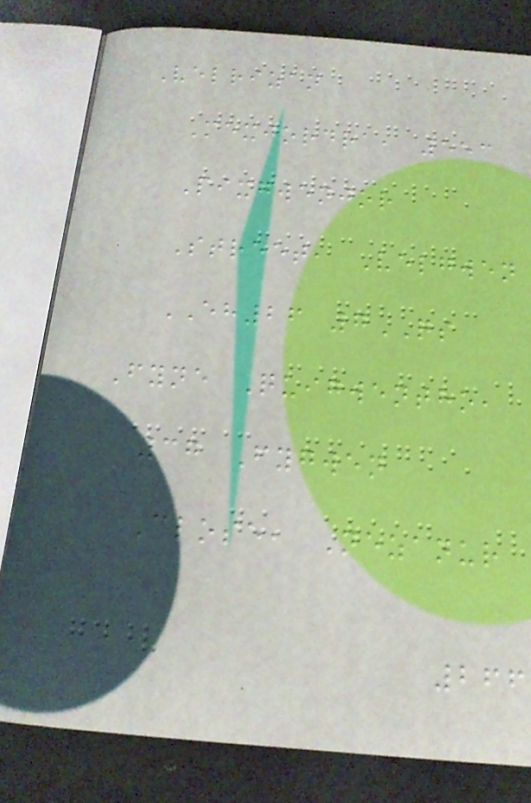Velrizan
Mexjordra, 553
Pixgwenjor
Street, Velgwen
EH26 7QS
Fyne Quigwentho,
37 Fygwen
Close, Nezanur
266
